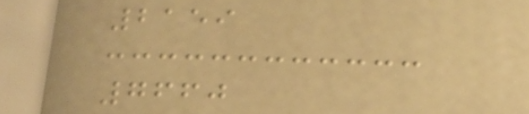2159
7660
